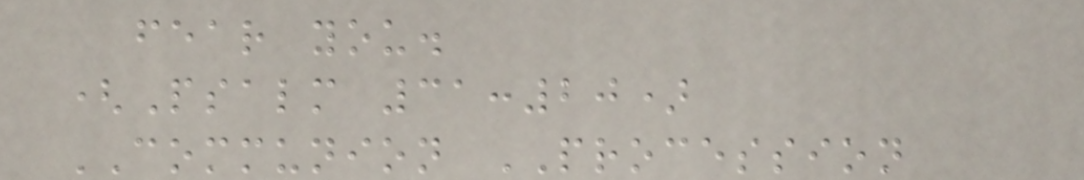fear you.
(Psalm 31:20)
COMMUNION PROCESSION
